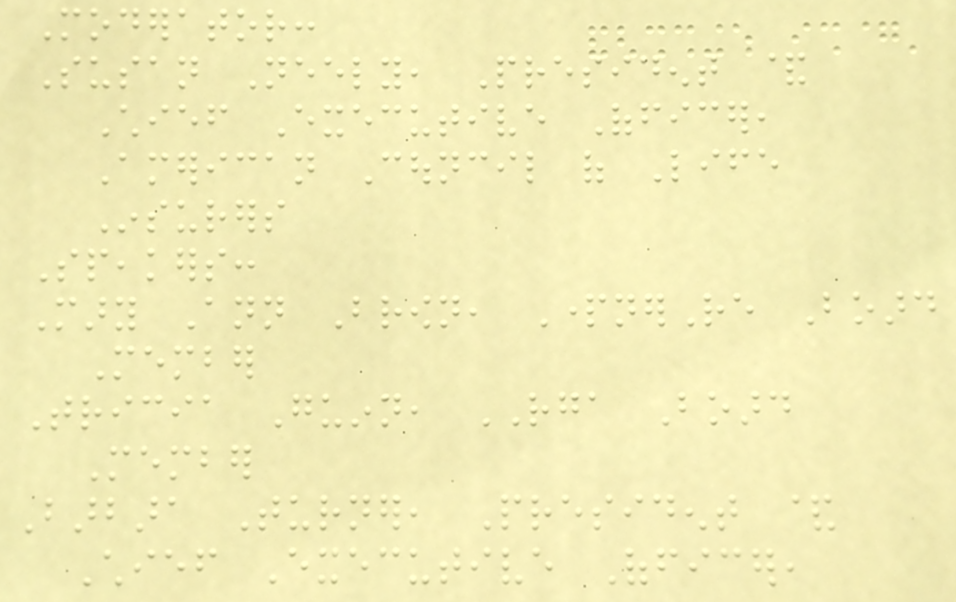Moderator:
Susan Neely, President &
Chief Executive Officer,
American Council of Life
Insurers
Speakers:
Mary Ann Brown, PartnerRe Board
Member
Tricia Guinn, RGA Board
Member
Barbara Turner, President &
Chief Executive Officer,
